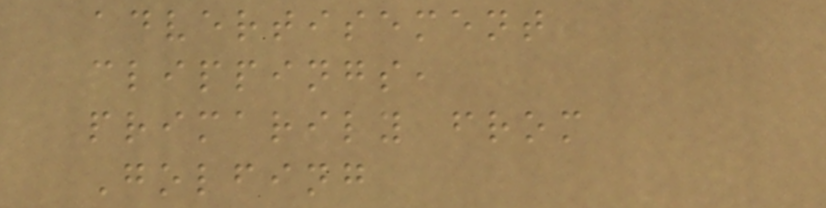advertisement
clippings,
primarily from
Golfing
